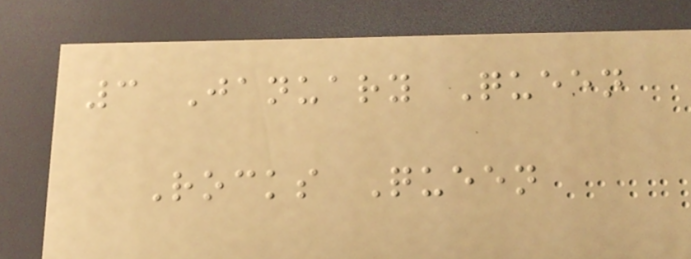3 January Queen
Rocks Queen
